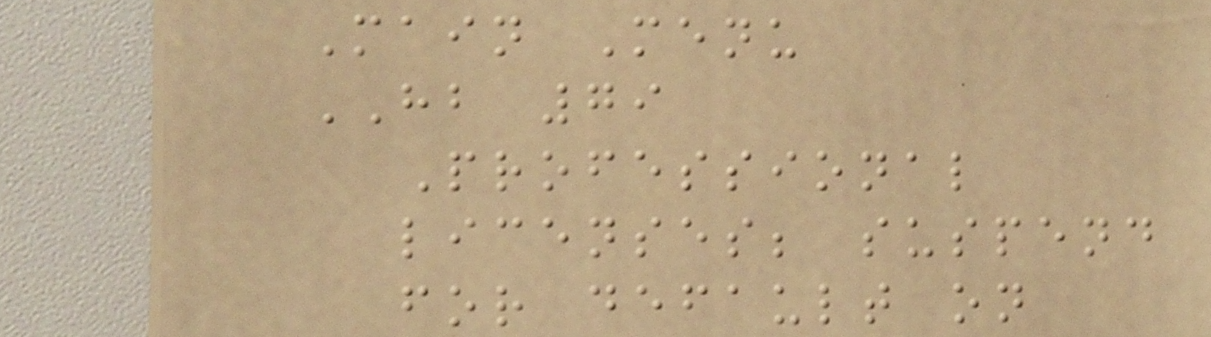Main Menu
HB 79
Professional
licenses; suspend
for default on
